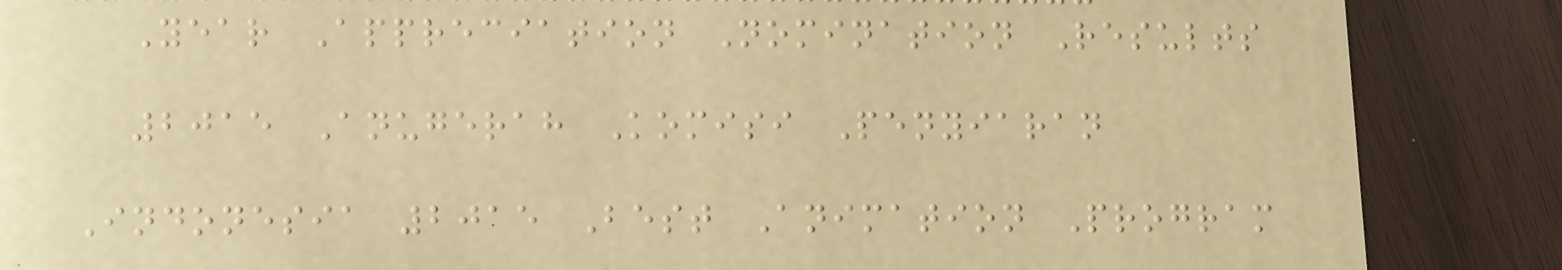Year Appreciation Nomination Results
2015 Anugerah Komisi Penyiaran
Indonesia 2015 Best Animation Program
